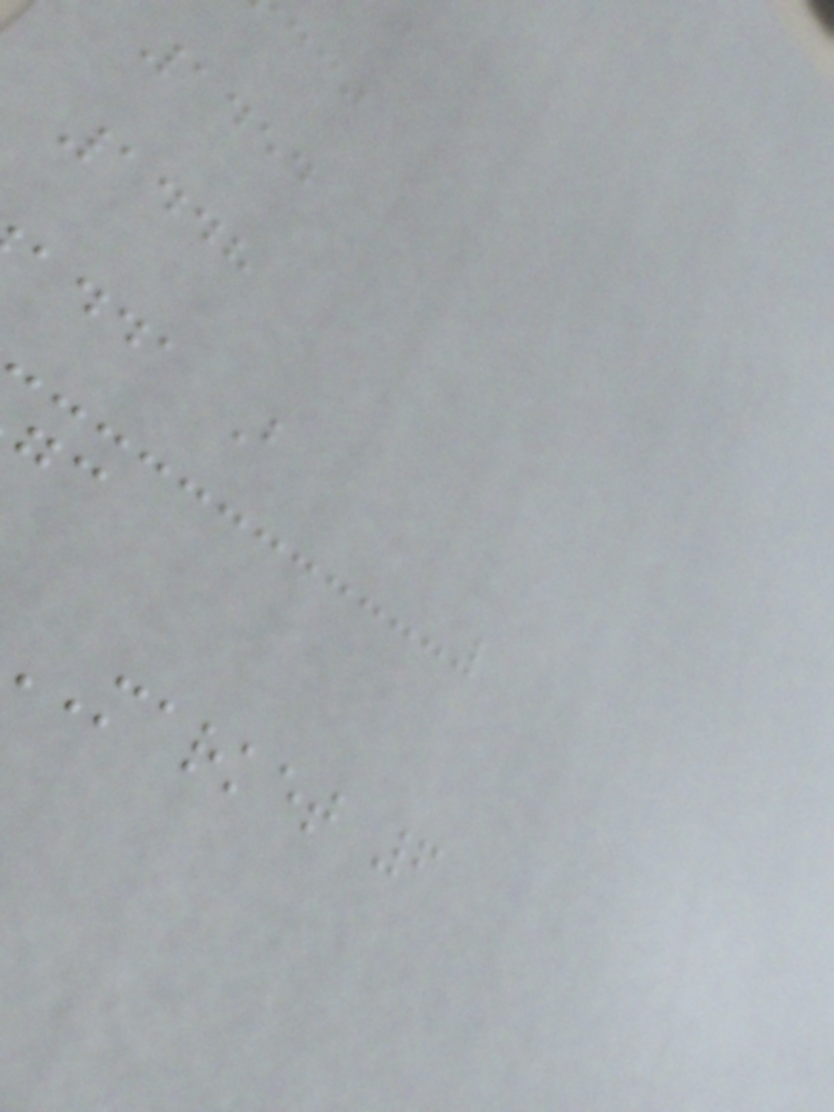1454
1448
adda B
market 6
